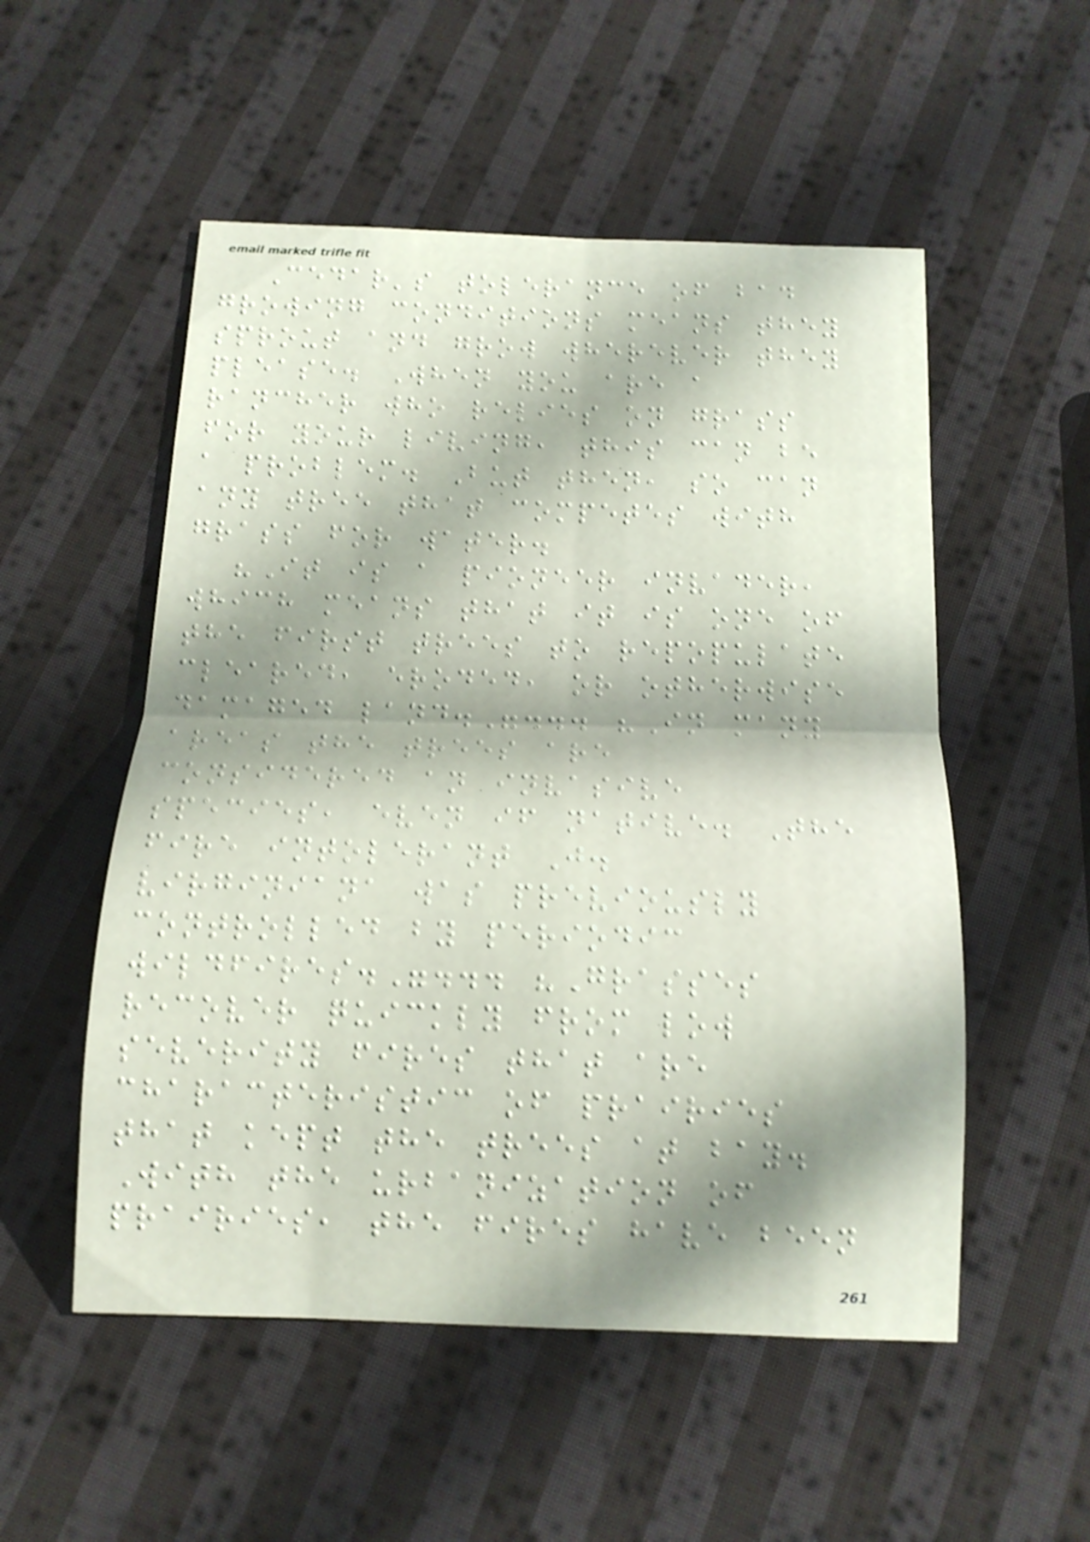Cedar's tolerance of bad
growing conditions means they
sprout and grow wherever they
please. When you are a
rancher who relies on grass
for your living, this can be
a problem. But then, so can
any tree that competes with
grass for water.
"It is a pioneer invader,
which means that it is one of
the first trees to repopulate
cleared, eroded, or otherwise
damaged land."... "In many
areas the trees are
considered an invasive
species, even if native. The
fire intolerant J.
virginiana was previously
controlled by periodic
wildfires."... "Grasses
recover quickly from low
severity fires that are
characteristic of prairies
that kept the trees at bay.
With the urbanization of
prairies, the fires have been
